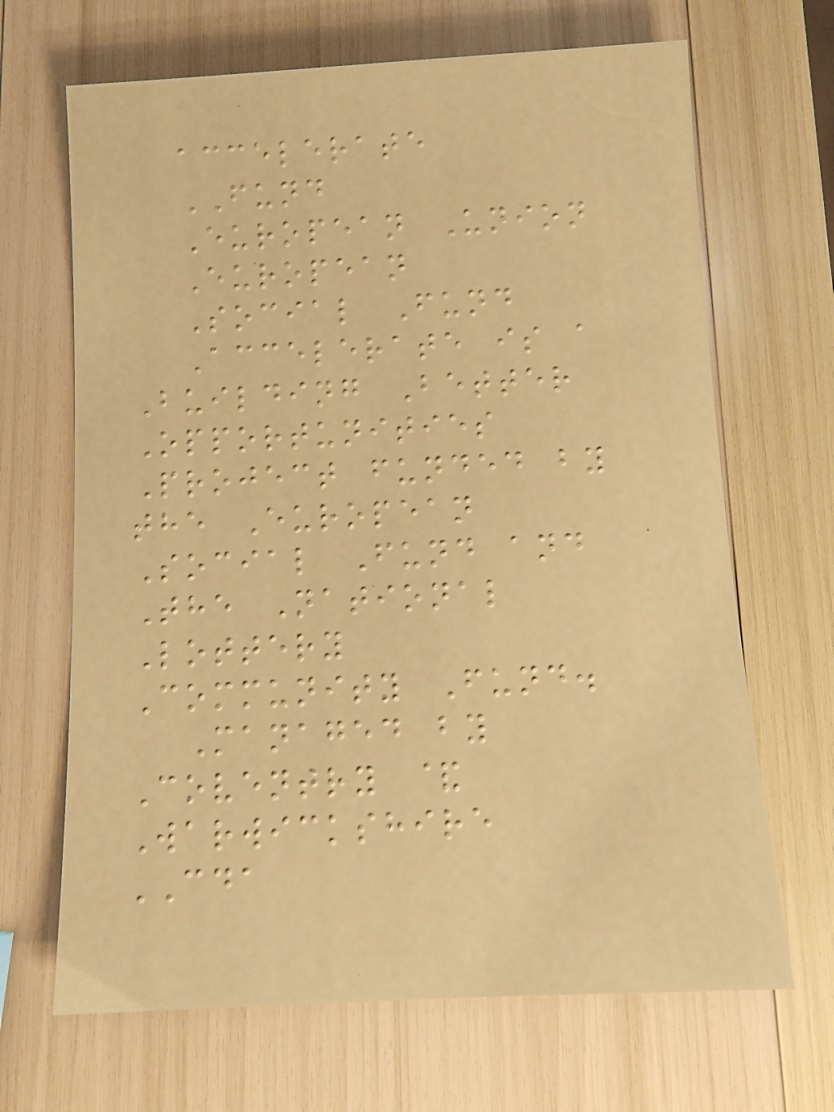accelerate
FUND
European Union
European
Social Fund
Accelerate is a
Building Better
Opportunities
Project funded by
the European
Social Fund and
The National
Lottery
Community Fund.
Managed by
Coventry &
Warwickshire
CDA
